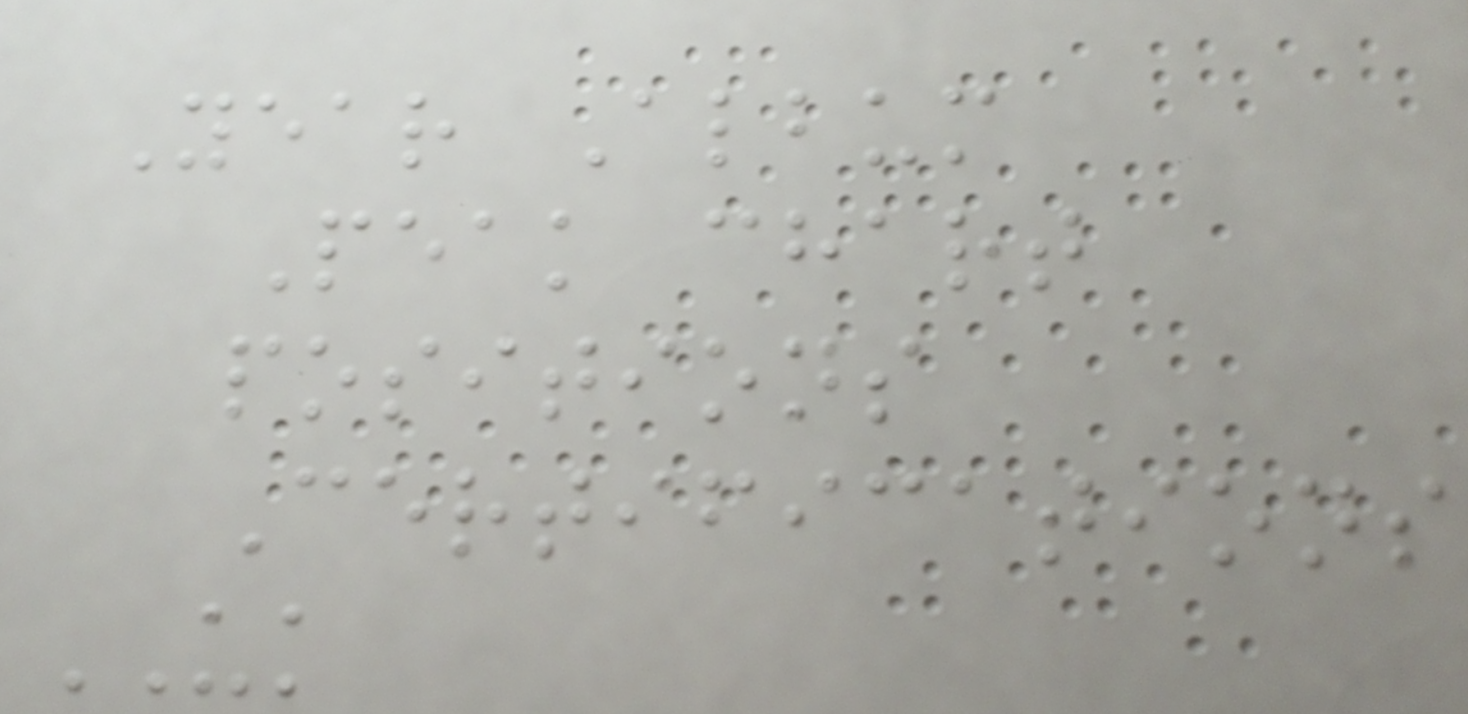Year Album
Peak chart
positions
Certifications
UK
